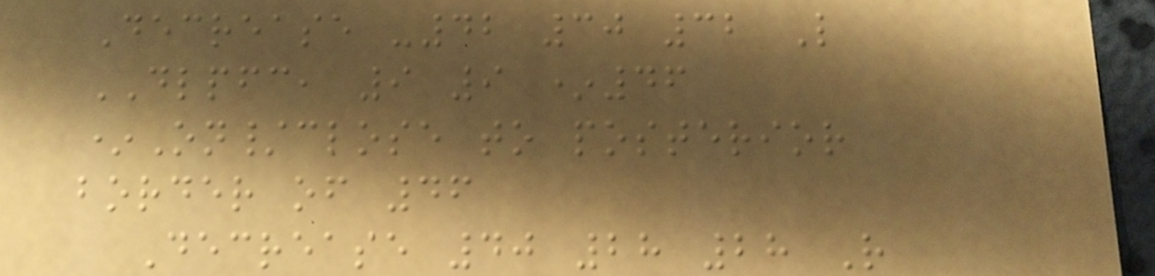Decrease -42 30 32 L
DLPFC, 9 9 *46
*On/close to posterior
border of 46
Decrease 40 28 28 R
